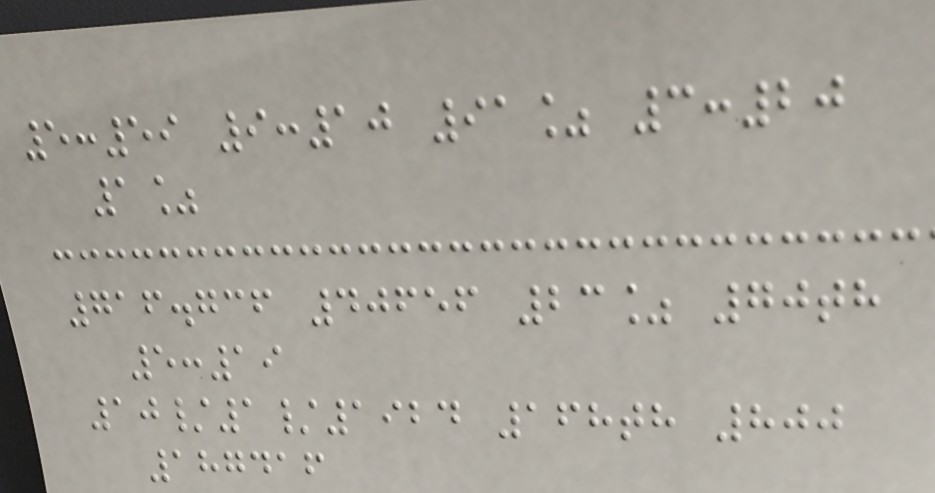5:59 9:10 91% 3:20
1%
716.736 40656 23% 70th
5:19
10/1/1924 168th 800
187416
